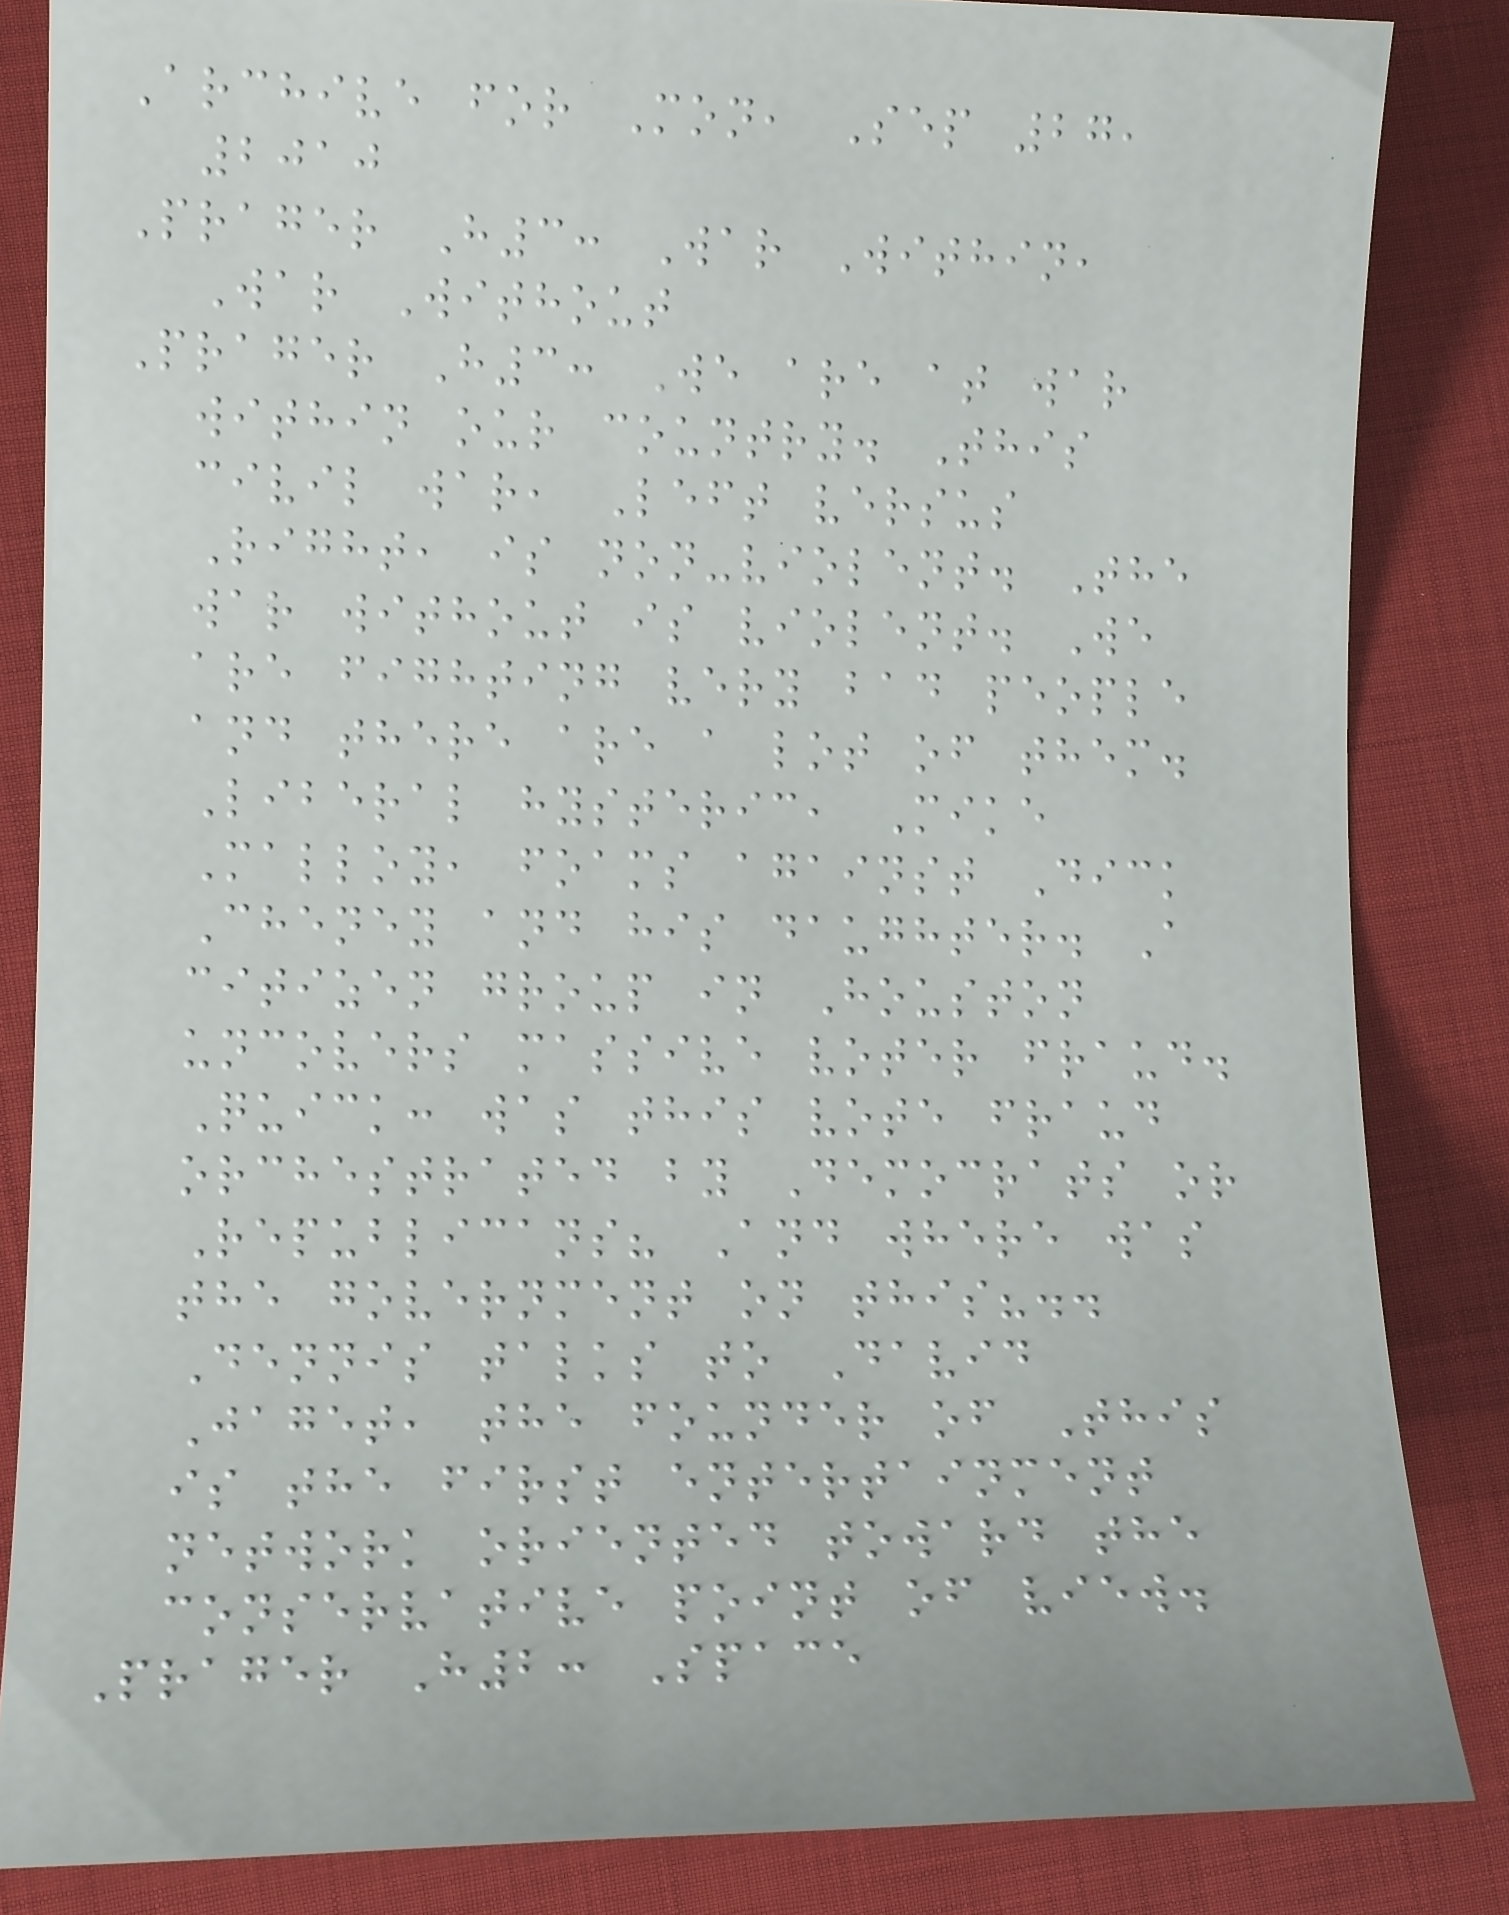Archive for Mon, Sep 27,
2010
Prager H3: War Within,
War Without
Prager H3: We are at war
within our country. This
civil war, Left versus
Right, is non-violent. The
war without is violent. We
are fighting very bad people
and there are a lot of them.
Liberal hysteric, Mike
Malloy, foams against Dick
Cheney and his daughter. A
citizen group in Houston
uncovers massive voter fraud.
Quick: was this vote fraud
orchestrated by Democrats or
Republicans? And where was
the government on this?..
Dennis talks to David
Jaget, the founder of This
is the first entertainment
network oriented toward the
conservative point of view.
Prager H2: Space
